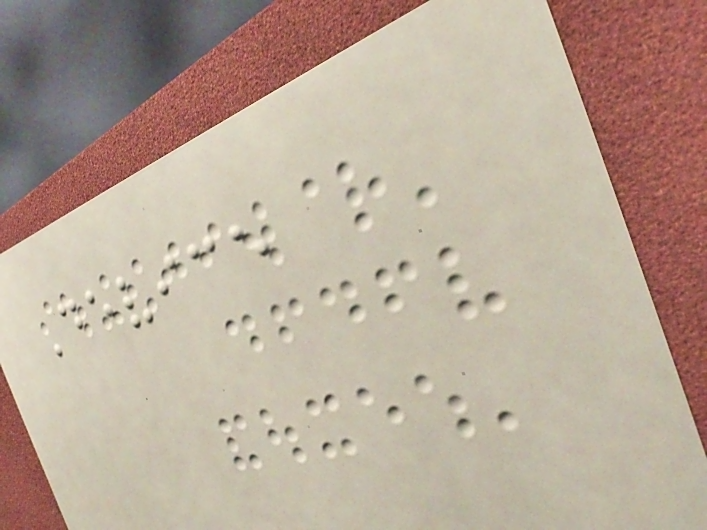Device
